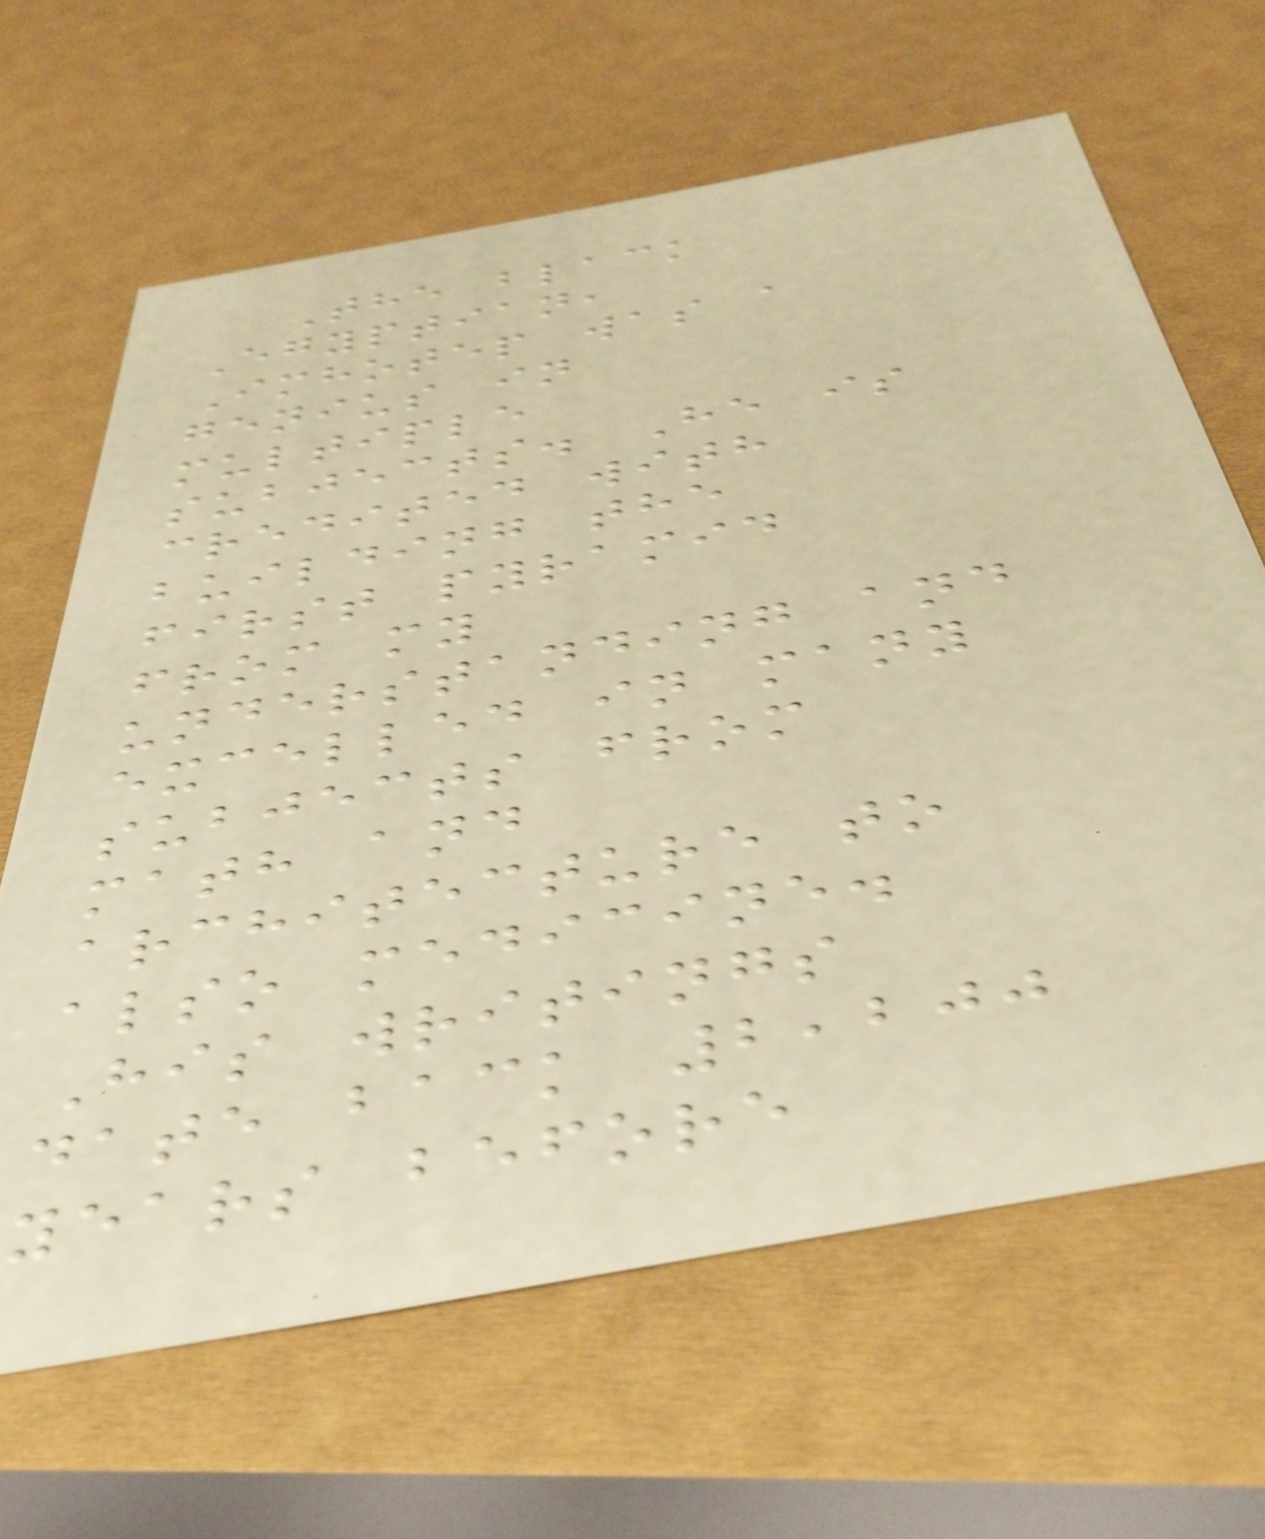The black
Egyptian,
Imhotep was a
genius in
multiple
subjects. He is
credited with
building the
first pyramid
from my
understanding and
excelled in many
subjects from
math and
architecture to
also medicine.
His writings
date back 2,200
years before
